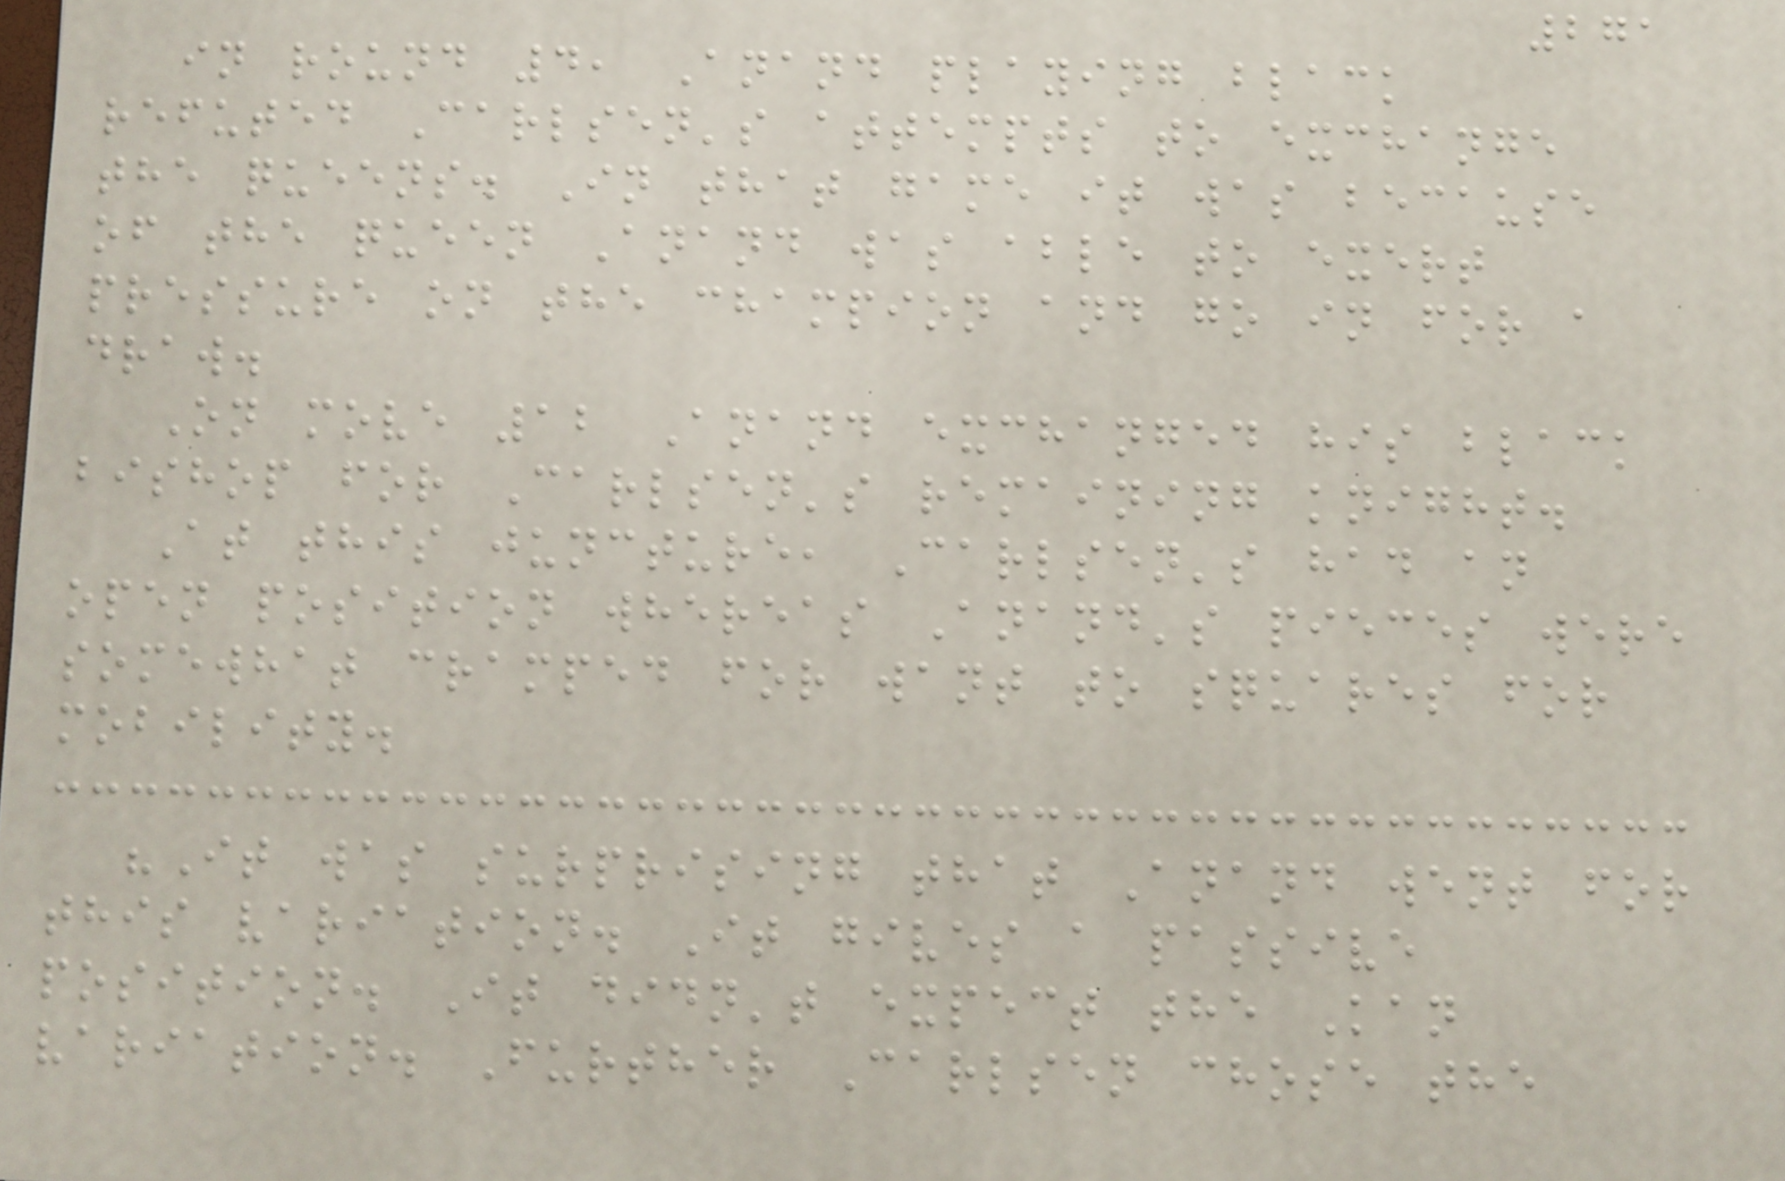271
in round 4, Anand playing black
refuted Carlsen's attempts to exchange
the queens. In that game it was because
of the queen Anand was able to exert
pressure on the champion and go in for a
draw.
On move 12 Anand exchanged his black
bishop for Carlsen's remaining knight.
At this juncture, Carlsen's had an
open position whereas Anand's pieces were
somewhat cramped for want to squares for
mobility.
"It was surprising that Anand went for
this variation. It gives a passive
position. It didn't expect the Kan
variation. Further Carlsen chose the
